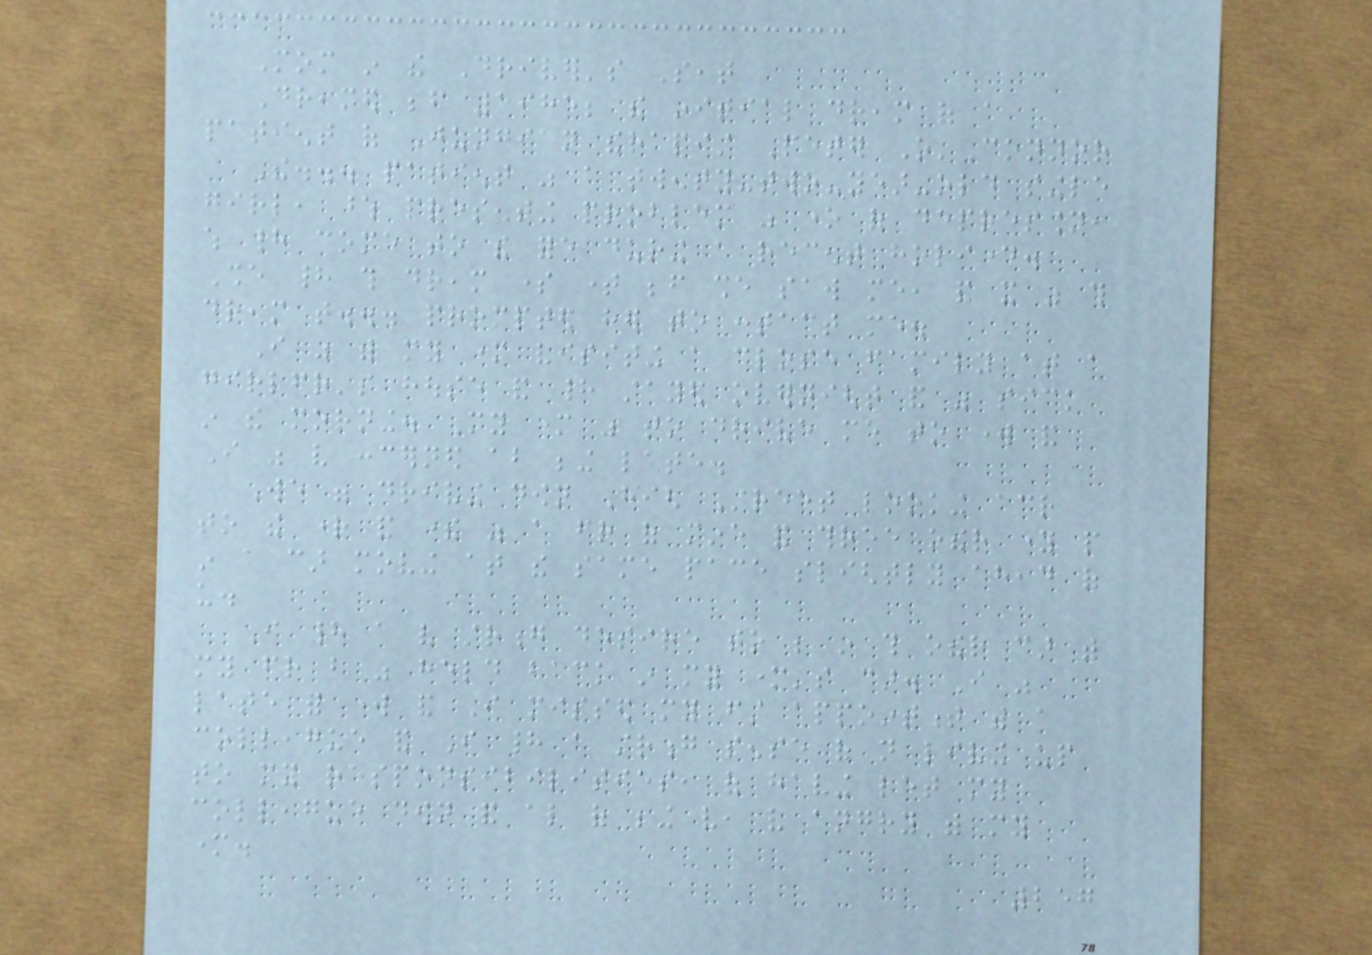Mom in the Driver's Seat
Dreamed before 1985; the initial dream of a
patient of Jungian therapist Peter O'Connor
The... patient was a twenty-two-year-old single
girl, whose presenting problem was one of depression,
which had come to the fore during a recent holiday.
She had this dream some time before she saw me, and it was this
dream that... prompted her to contact me.
I was with my mother visiting a close family at a
girlfriend's house and had stayed overnight and was sick
in the morning. My mother was to drive me to work and
I was very concerned about being late.
We were driving down High Street looking across
to the right and there was a friend of mine and three other young people
in a car moving at the same pace slightly ahead of
us.
I had a very strong desire to be in this other car with
my friend but was held back in my mother's car. I was
late for work and I missed my first appointment with a
colleague and I had a strong sense of not living up
to my responsibilities, of having let my
colleague down and also of being very, very angry with my
mother.
257
